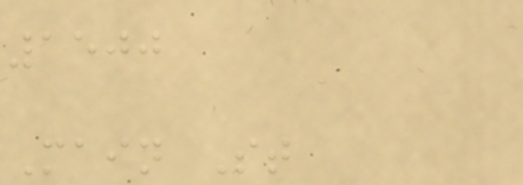1500
Main St
